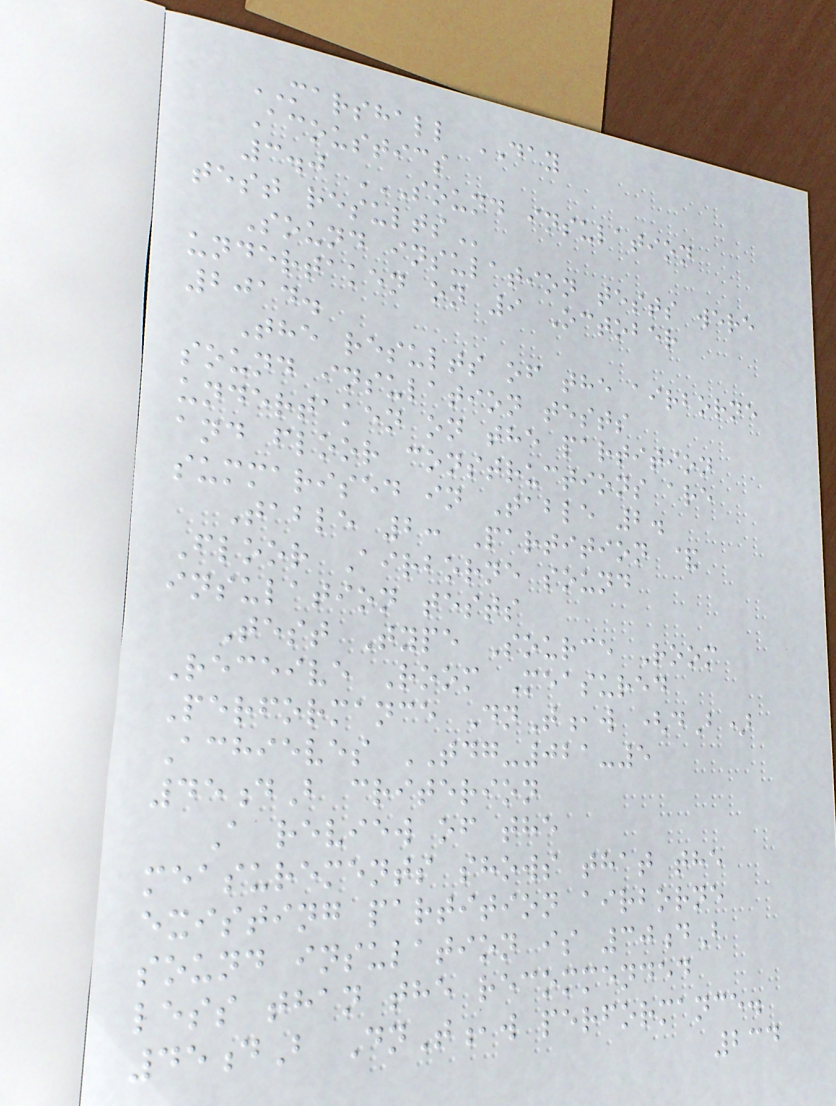MARSHALL DAY
Acoustics
3.0 SOUND INSULATION
TEST RESULTS
Sound insulation tests were
undertaken on 9 October
2014.
The results of the airborne
sound insulation tests
undertaken on the partition
and floor constructions are
summarised in Table 2.
Table 2: Partition &
Floor Airborne sound
insulation tests
Test Type Source Room
Receive Room Measured
Performance DnT,w (dB)
Achieves TDG-021-5
45dB criterion
A review of the
measurements shows that the
existing partition airborne
sound insulation is 30dB
less than the recommended
45dB DnT,w performance.
234
